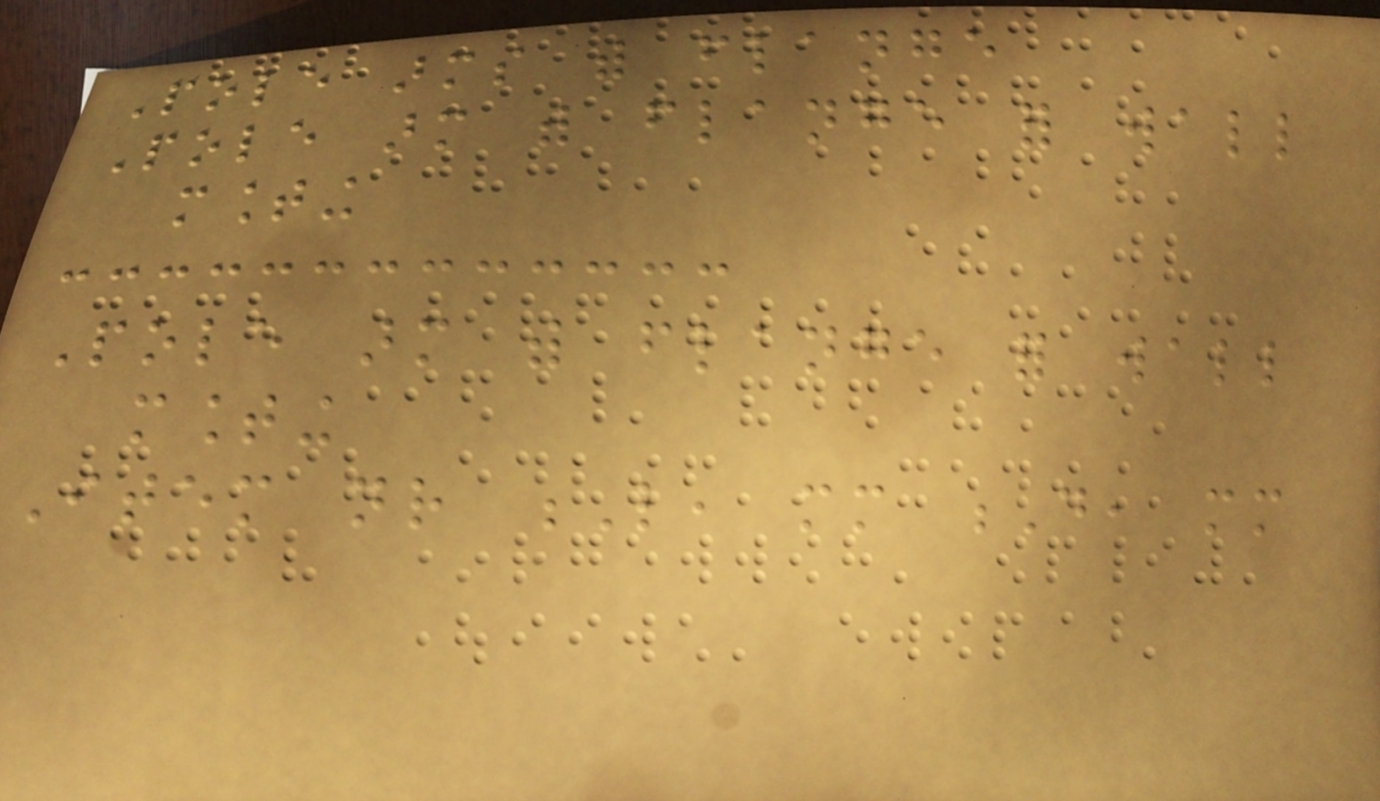Pole arms with flange
Pole arm with flange for wall
mounting
Pole arm with flange for wall
mounting
Item nr L, mm D, mm
